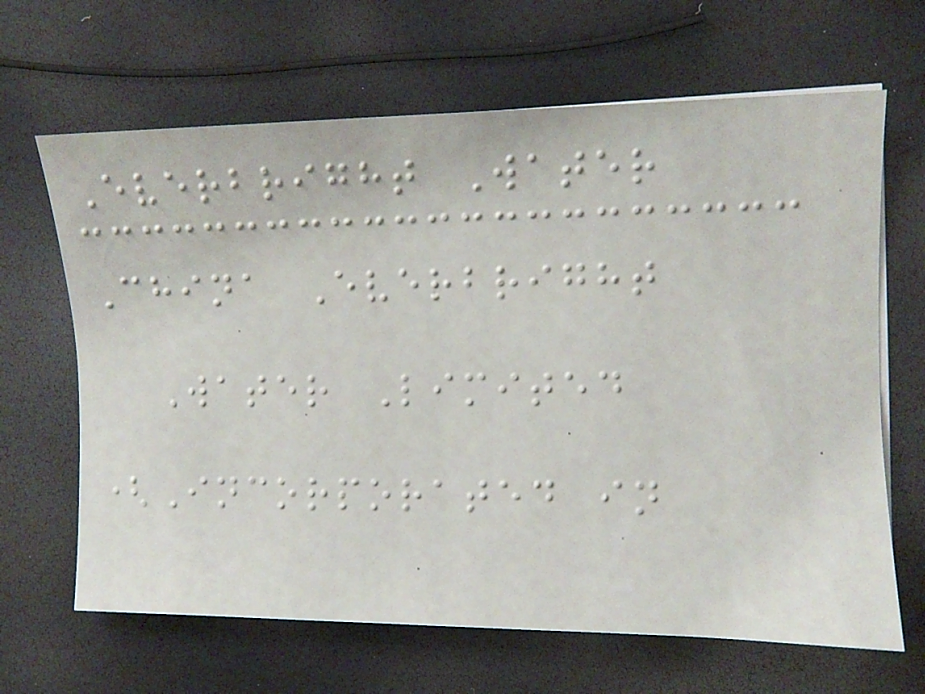Everbright Water
China Everbright
Water Limited
(Incorporated in
